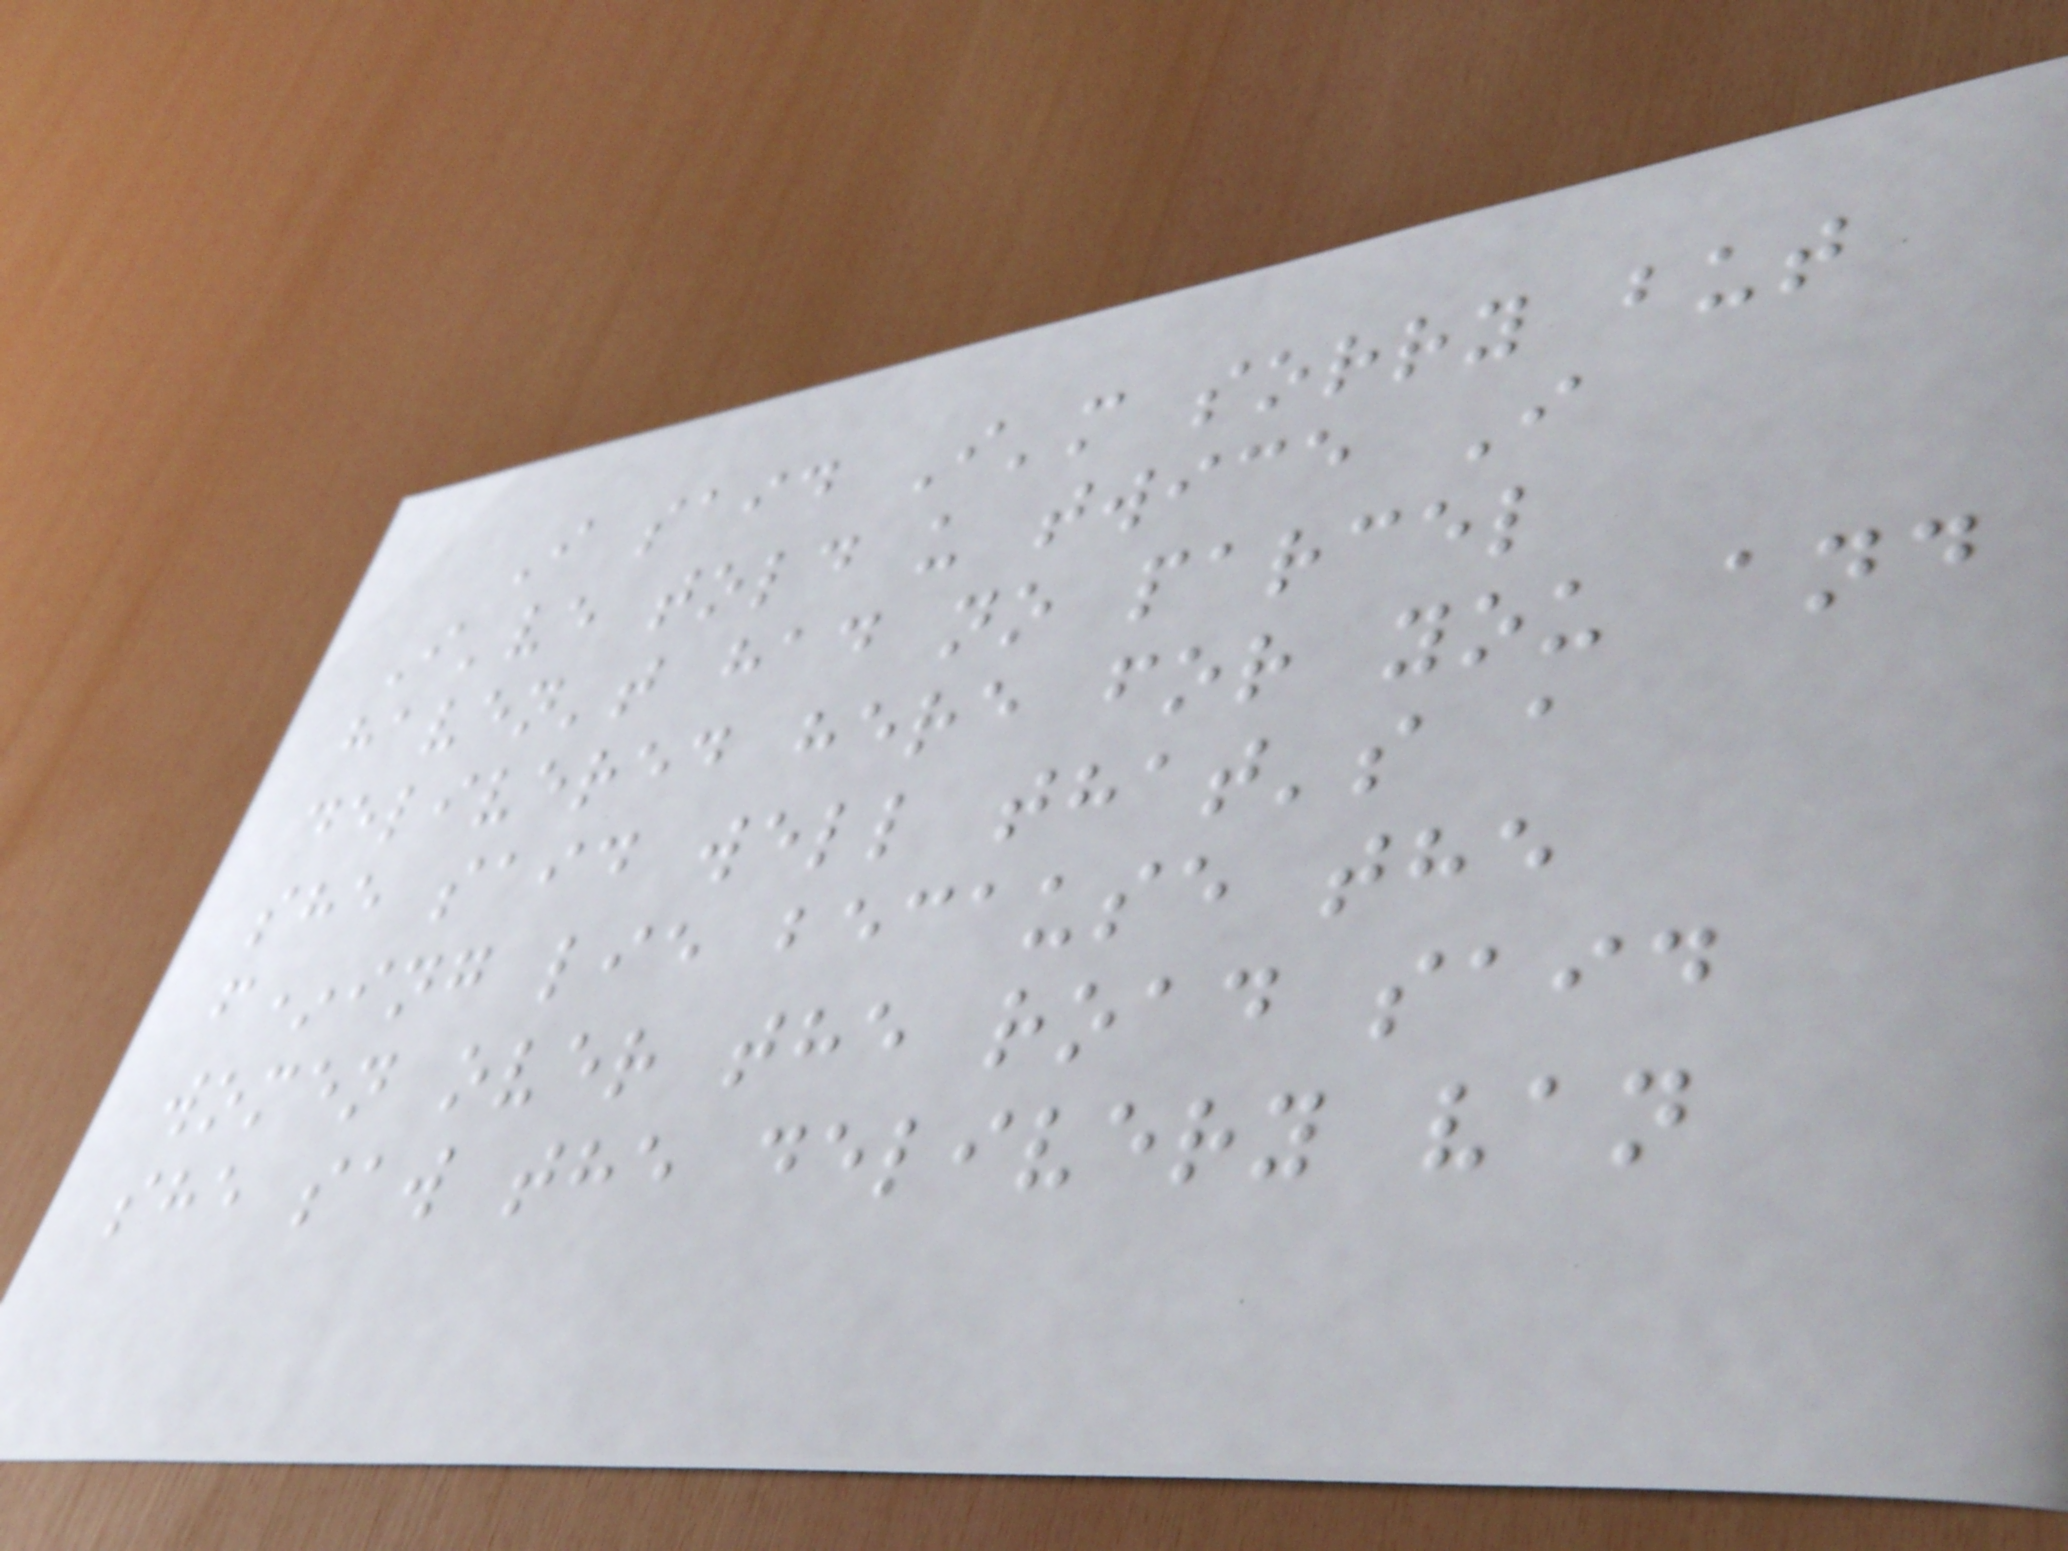I said I'm sorry but
I've told u twice I
haven't had no parcel
delivered here for you and
she said well that's a
f*ing lie because the
women over the road said
she saw the delivery van
